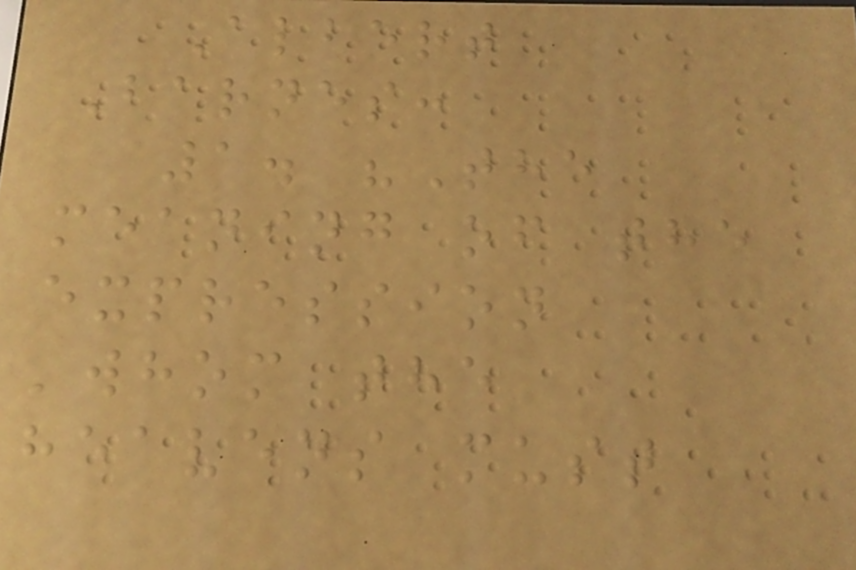Albert
Barnes:
1. "The
meaning of the
expression
'whom the
heavens must
